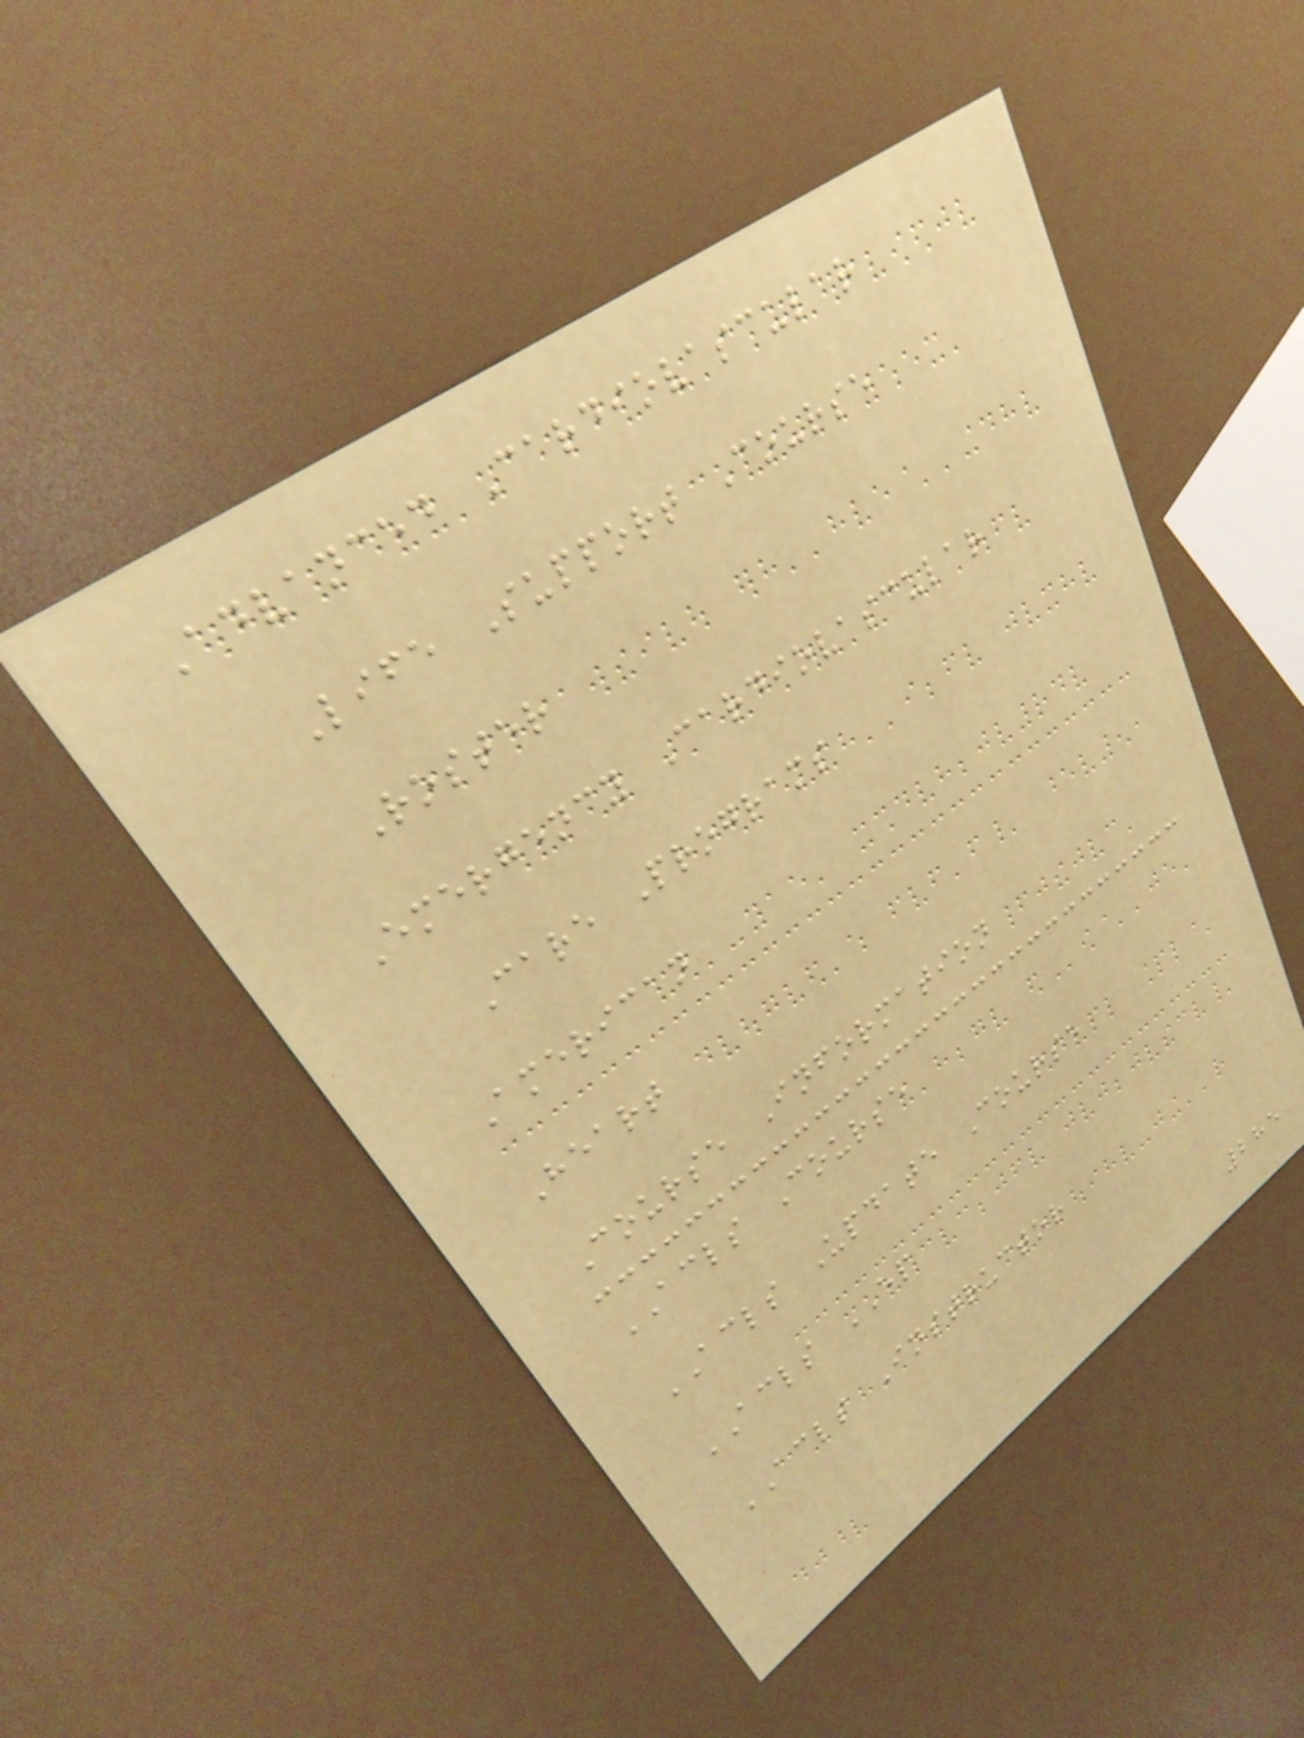Advanced Cardiovascular
Life Support Course
Roster
Emergency Cardiovascular
Care Programs
American
Heart
Course Information
ACLS Course
ACLS Update Course
ACLS EP
ACLS Instructor
285
